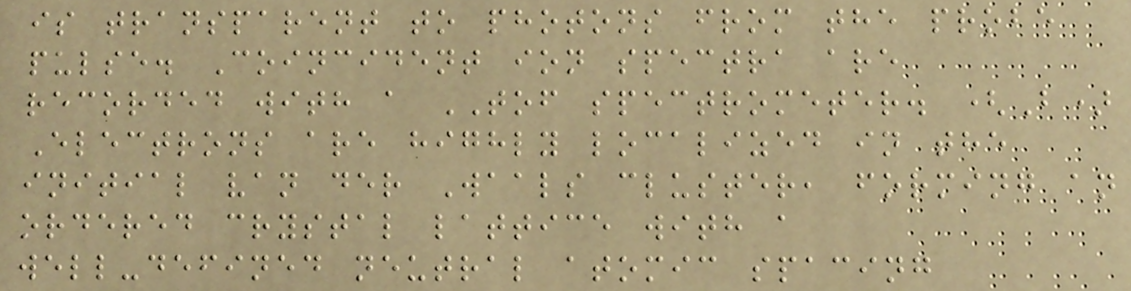is transparent to photons from the probe
pulse. Coincident ion spectra are
recorded with a TOF spectrometer. (B)
Electrons are highly localized in the
initial van der Waals cluster, forming an
ordered crystal lattice with a
well-defined neutral atomic spacing
